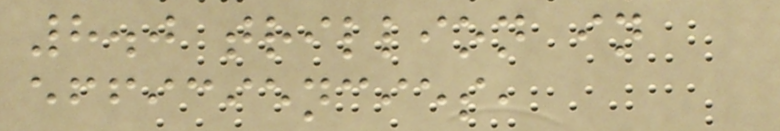8.0 trillion in
efficiencies,
